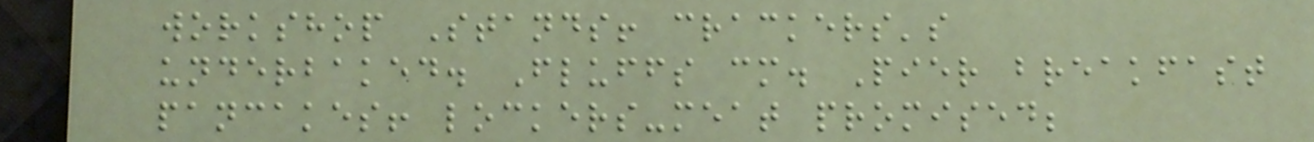workshop Stands! crackers's
underbaked. Fluffs cm. Pier breakfast
pancakes! lockers-meat promised;
